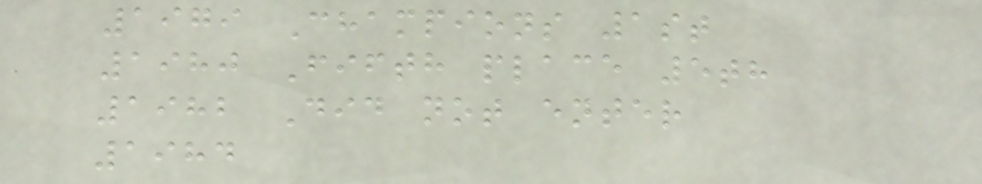1979 Champions 1st
1980 Fifth place 5th
1982 Did not enter
1984
